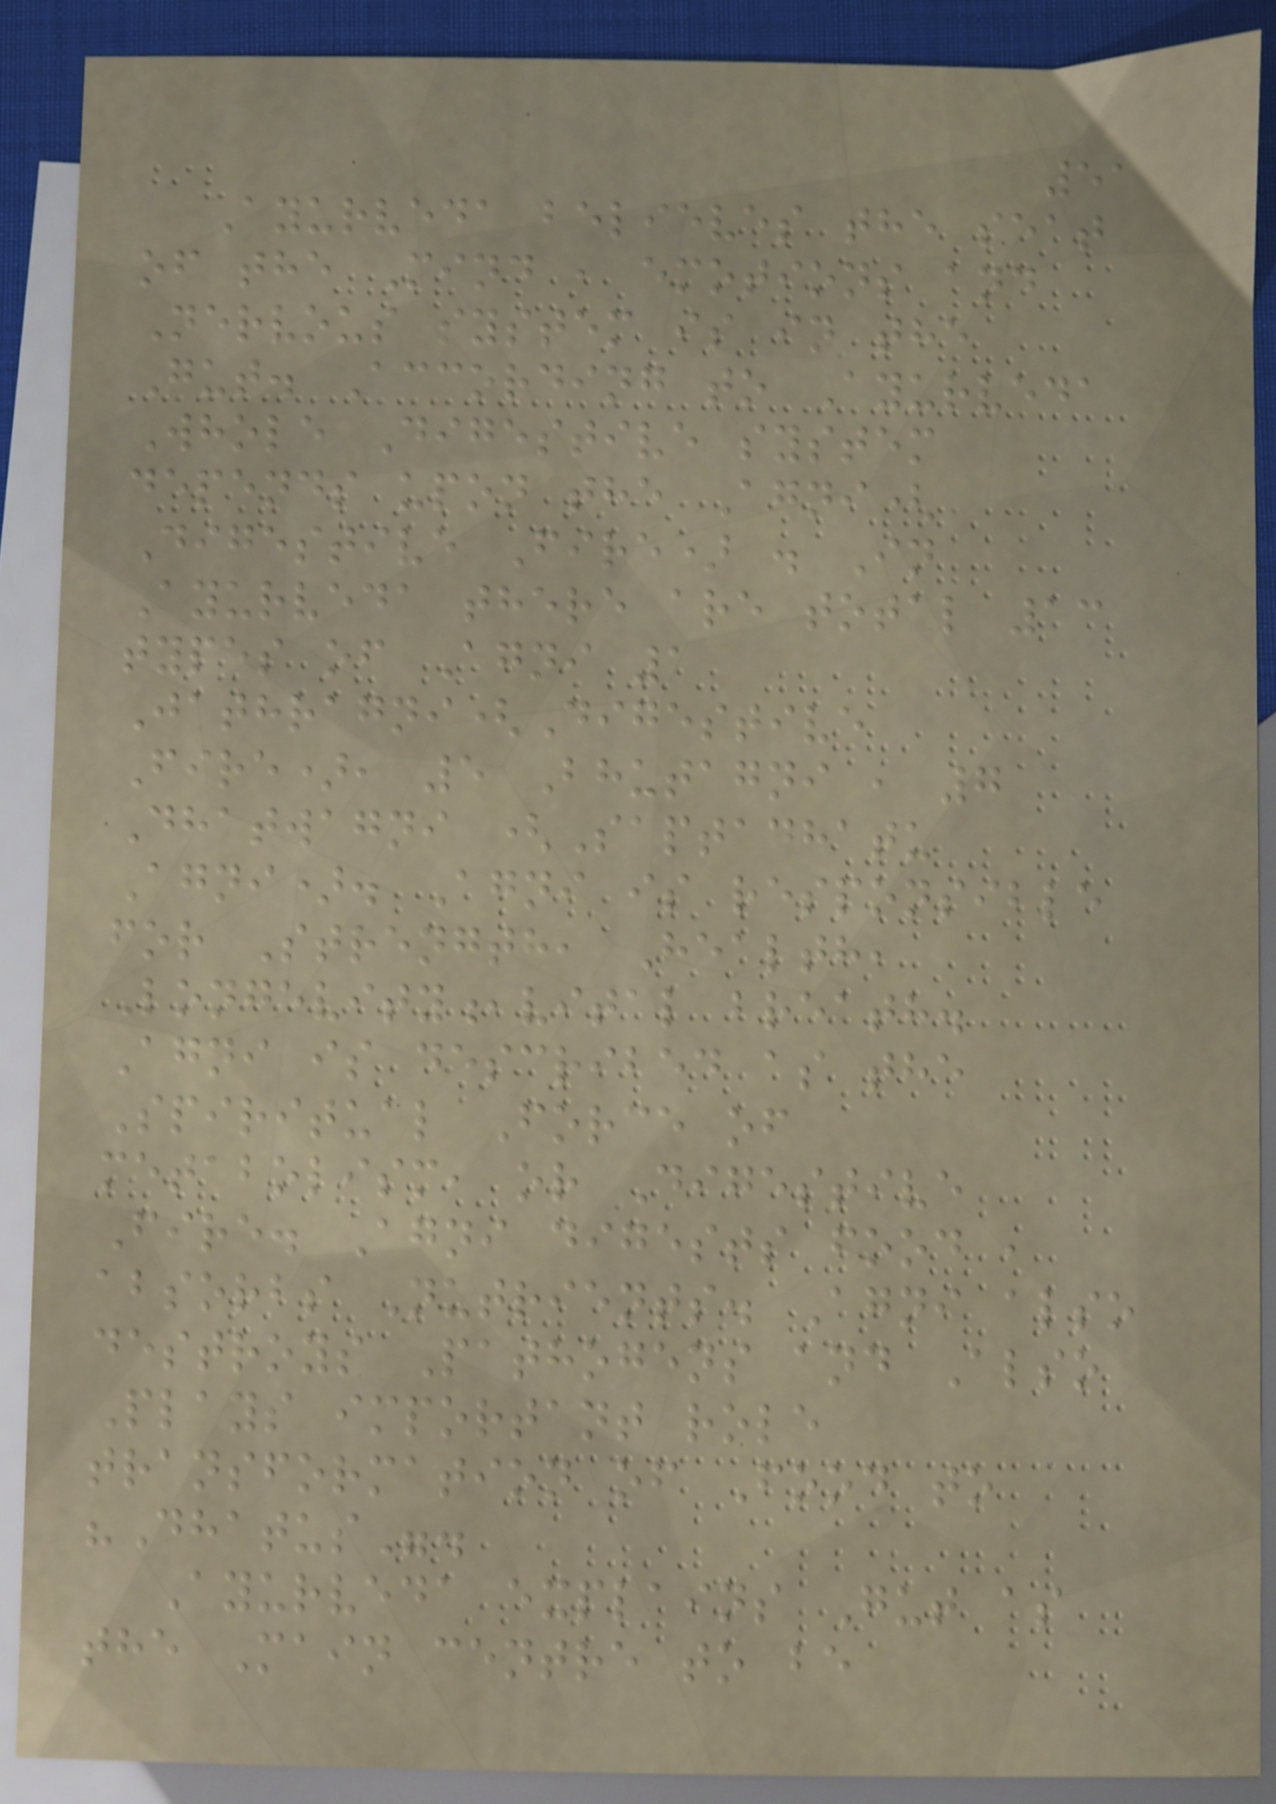51
Ayurveda believes the seat
of the Mind , emotions and
Nervous system is in the
Gut. According to Ayurveda
Whole Digestive system
depends upon the Agni(
Digestive Fire) . In
Ayurveda there are total 13
types of Agni 1
Jathragni(Digestive
Fire), 5 Bhutagni , 7
Dhatwagni (Saptadhatu
Agni). Agni is responsible
for Strength, Health,
Longevity,vital breath.
Agni is described as the
Spiritual Force of
metabolism, or Digestive
Fire. Agni digests food ,
absorbs Nutrients. Agni also
destroys Pathogens and Also
Plays important role
transformation of Food to
"Dhatus".
Ayurveda explains Gut as
the Main centre to be
